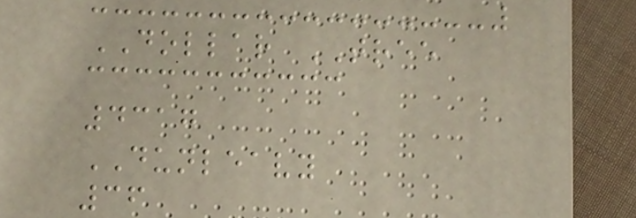DOLLAR TREE
4317
DUNLEAVY
36
